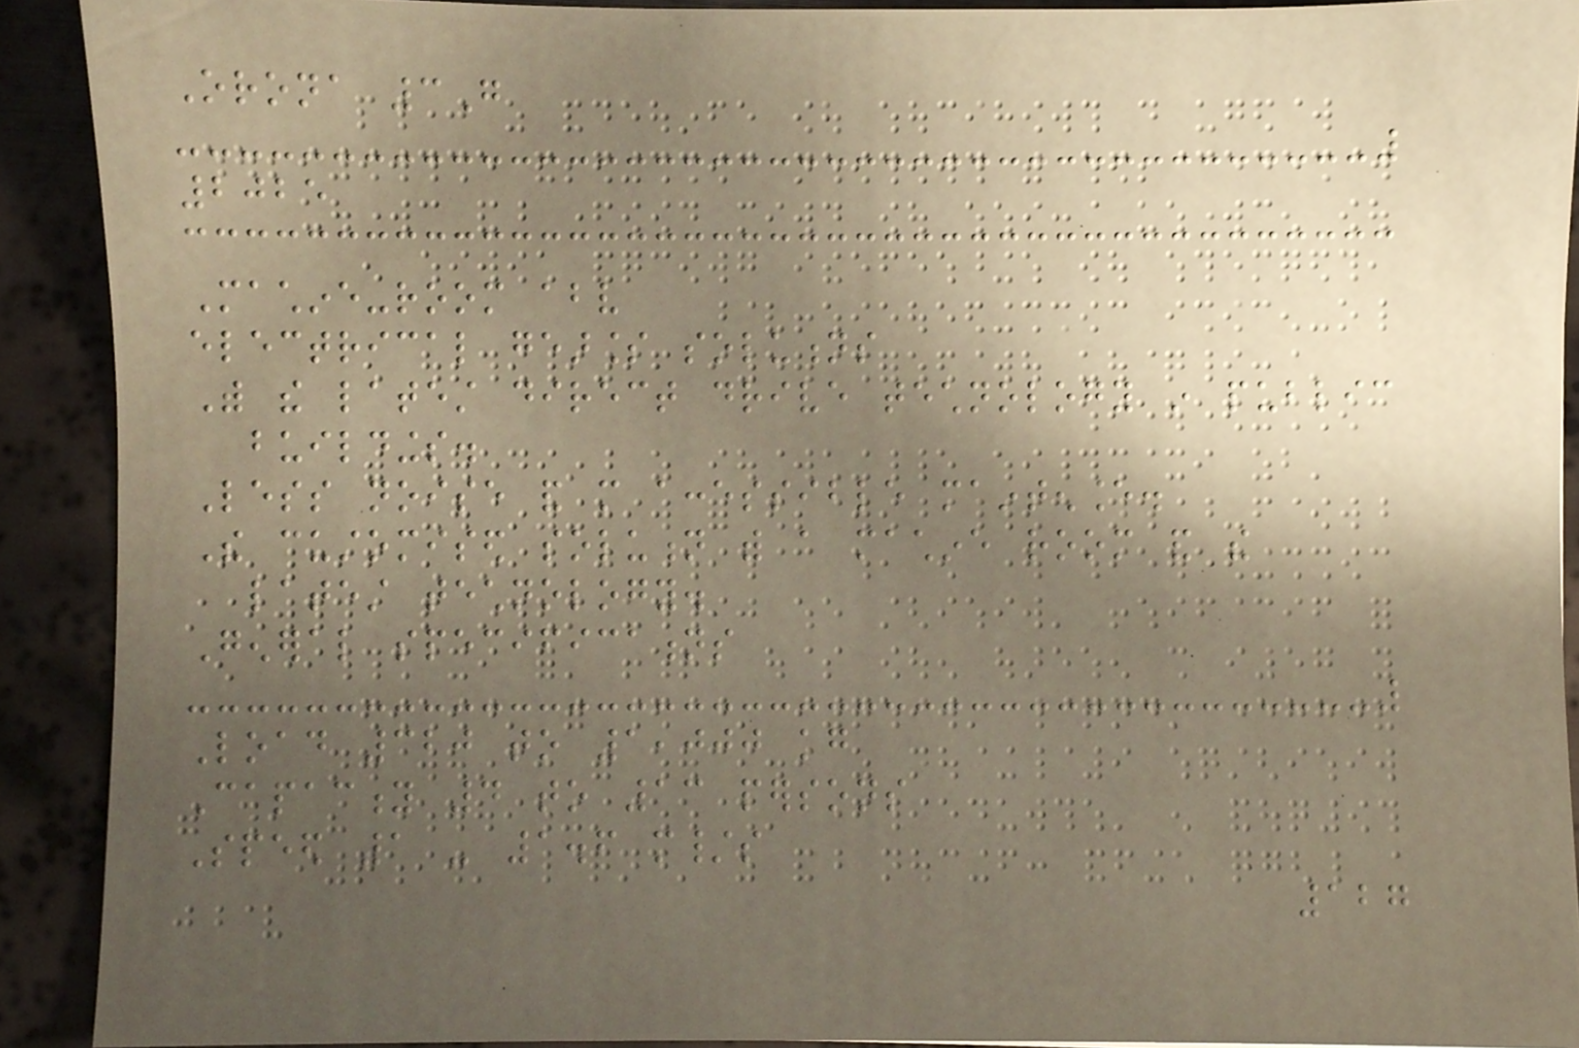Orona 3G
2025
Machine-room above
electrical gearless solutions
With the latest direct drive technology in public
buildings.
Less noise and more accessible maintenance.
The customised solution with a machine room and the
latest technology.
General specifications
Load 320 to 1,000 kg
Capacity 4 to 13 persons
Speed 1 - 1.6 m/s
127
